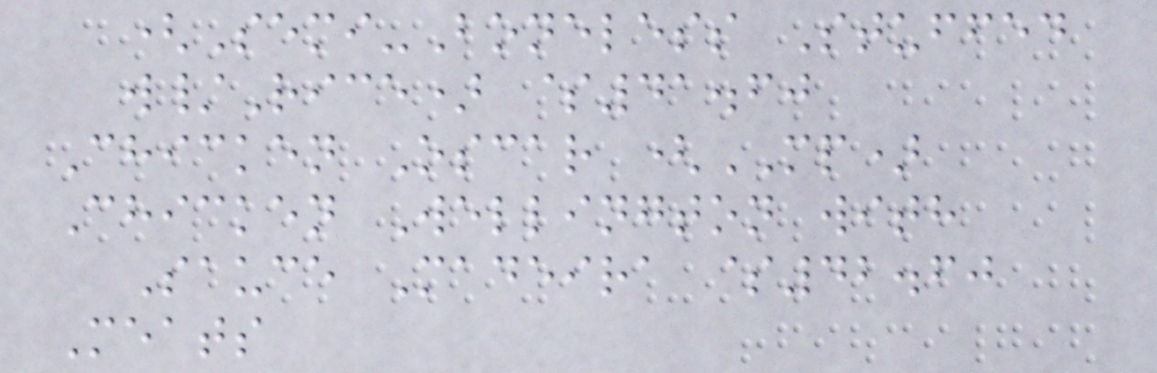(Semi-Boneless Stuffed
w/Rice) $41.60
Chicken Oscar (MP)
Chicken Wellington with
Sauce Madeira $42.60
Meats
